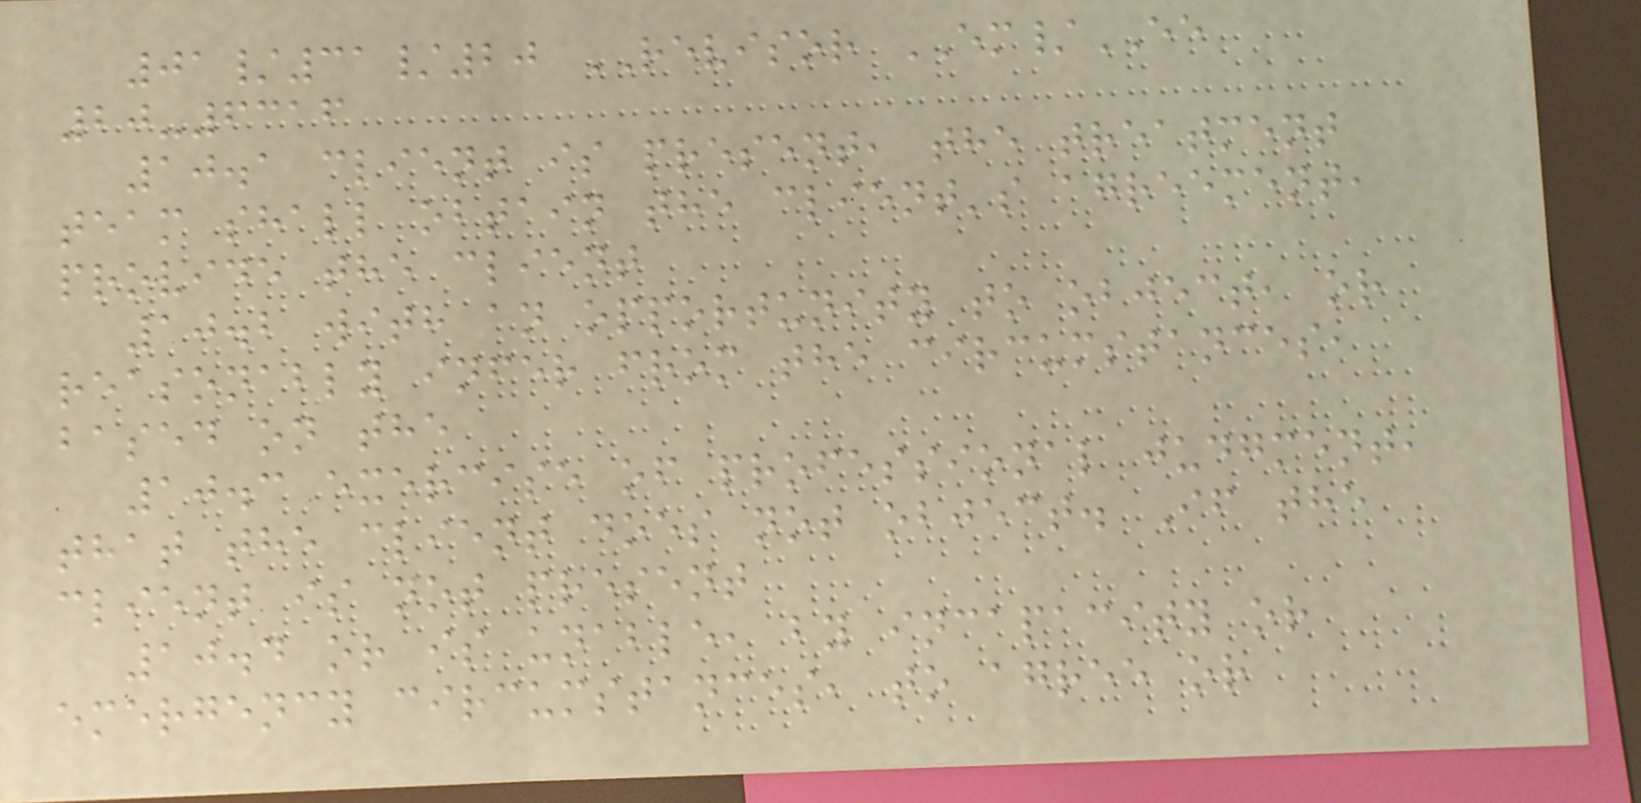01/31/20 REVISOR EM/EE
20-6316
10.1 client is present, the treatment
team shall obtain the client's agreement,
provide the client
10.2 with an opportunity to object, or
reasonably infer from the circumstances,
based on the
10.3 exercise of professional judgment,
that the client does not object. If the
client is not present
10.4 or is unable, by incapacity or
emergency circumstances, to agree or
